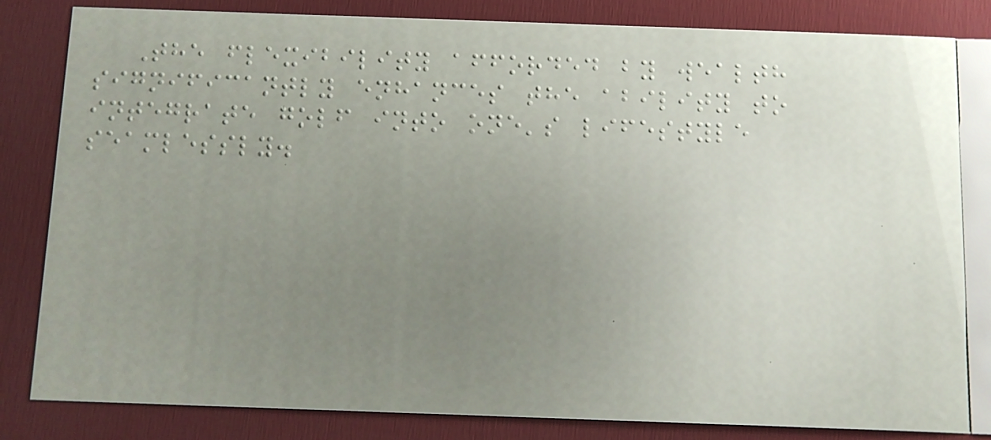The flexibility afforded by wealth
significantly enhances the ability to
integrate golf into one's lifestyle
seamlessly.
